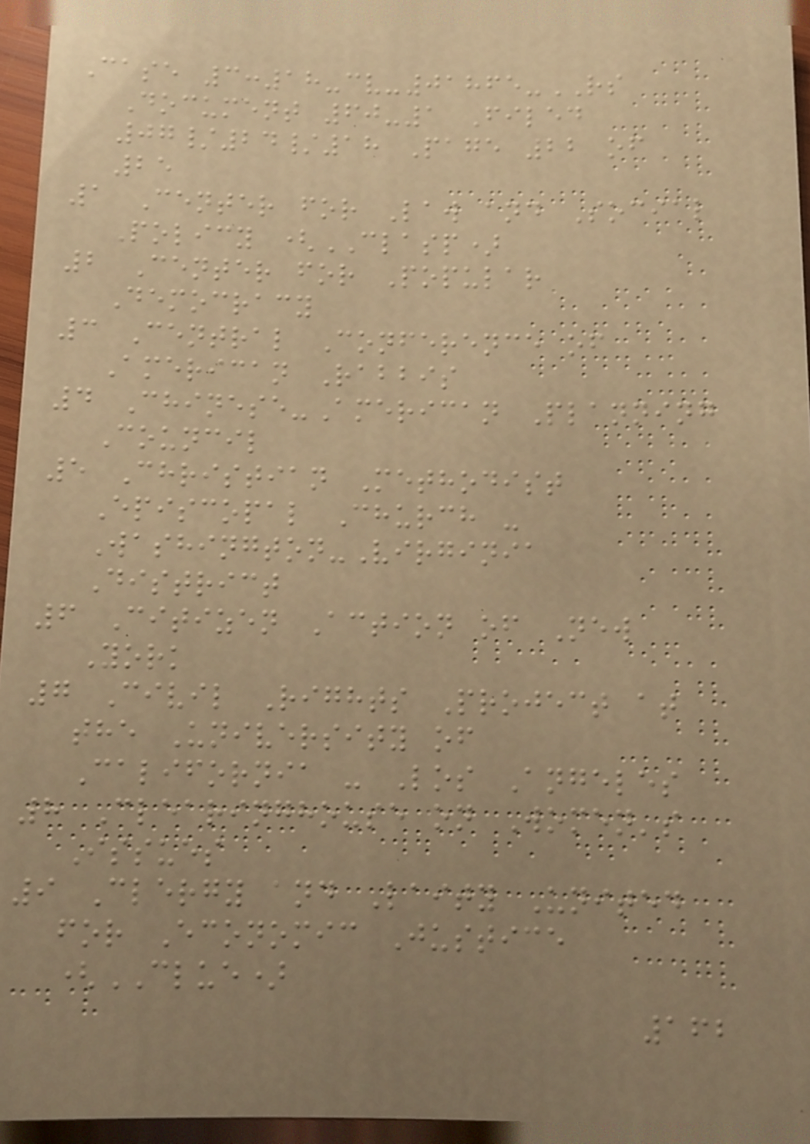Case 3:18-cv-01865-RS
Document 60-1 Filed
07/24/18 Page 22 of
25
1 Center for Law and Social
Policy (CLASP)
2 Center for Popular
Democracy
3 Central Conference of
American Rabbis
4 Chinese-American Planning
Council
5 Christian Methodist
Episcopal Church -
Washington-Virginia
District
6 Citizen Action of New
York
7 Civil Rights Project at
the University of
California - Los Angeles
8 Clearinghouse on Women's
Issues
9 Clergy and Laity United
for Economic Justice
(CLUE)
162
